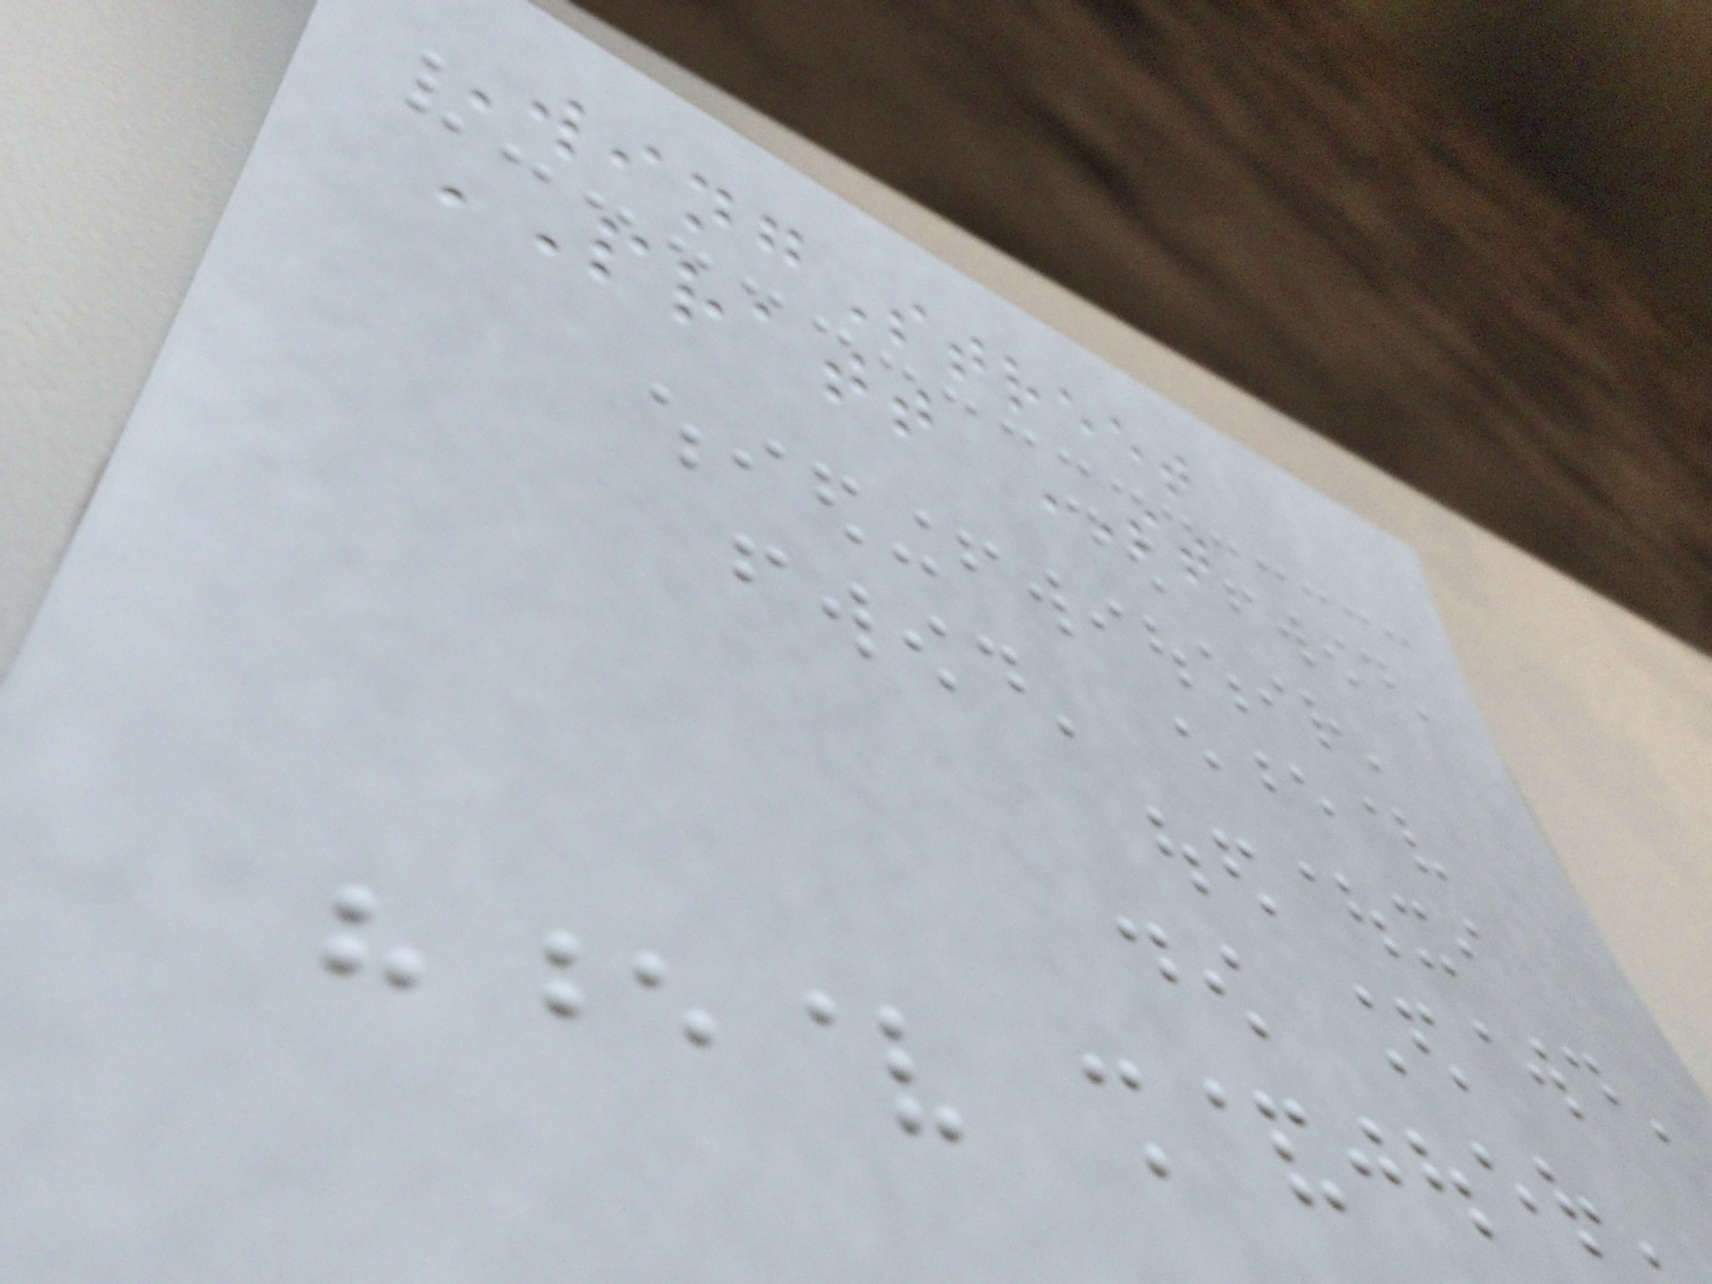WingStreet
PRATT ST
